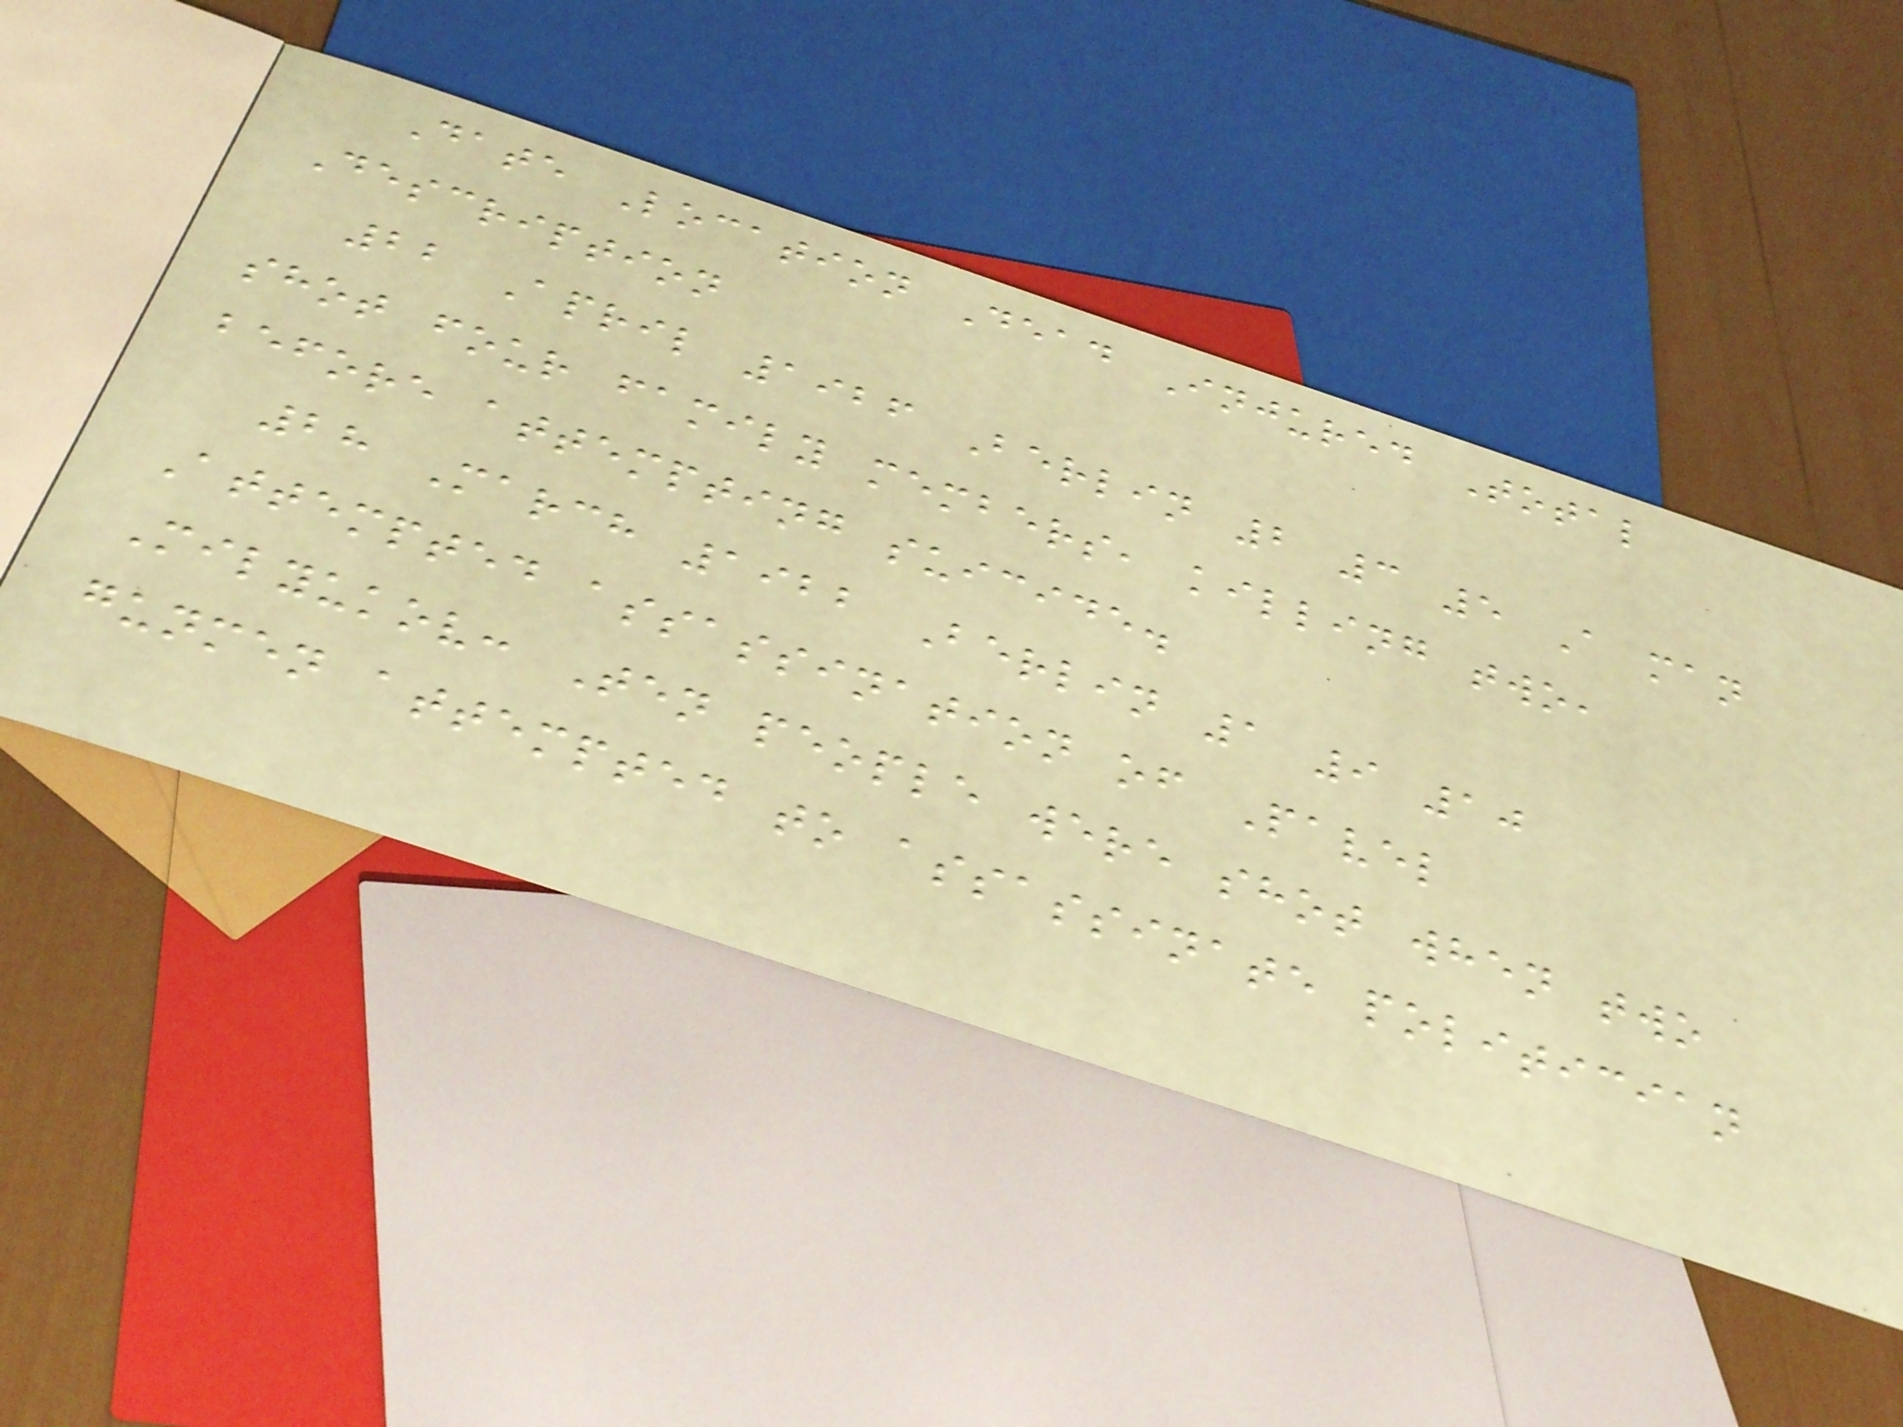Date Location Dead Injured Total
Description
22 April 1926 Berlin 2 3 5 A man
shot four family members, killing two,
before attempting suicide.
28 March 1922 Berlin 1 9 10
Attempted assassination of Pavel
Milyukov: Ten people were shot when two
gunmen attempted to assassinate politician
